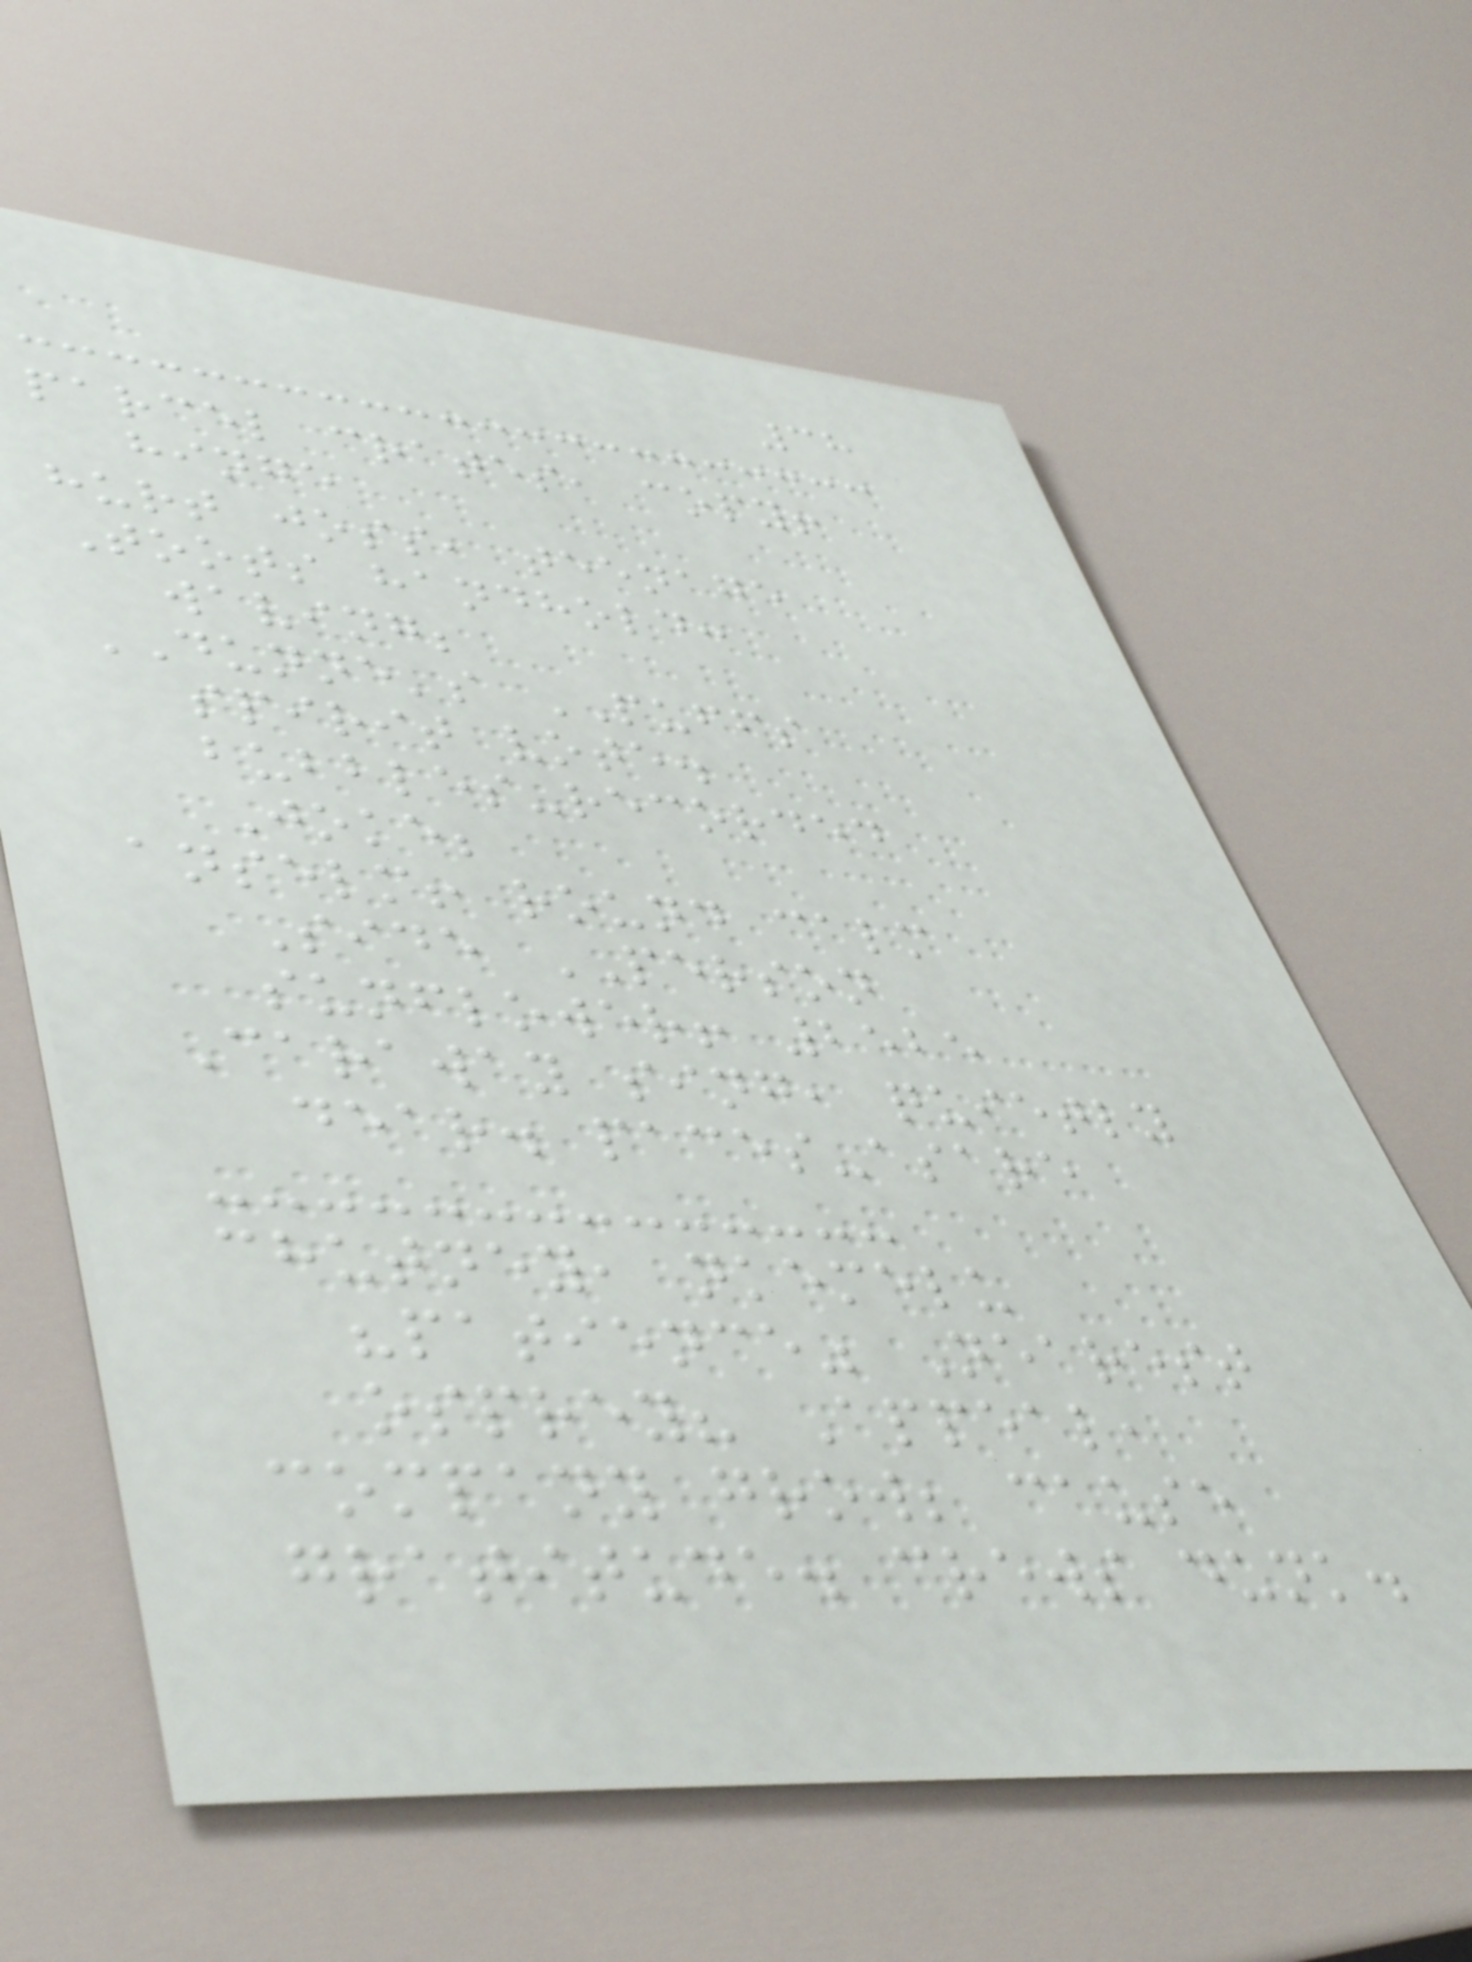38
parcel crates, copy!
hinge
hurt joss, teenage
Toots handhold:
waving;
DUNNE's PUFFS
spirit vote.
bubbles-recorded
Joke;
anselm! round calm
Side PERSON
sunflower! 2525
Caraway sing, quietly
dear. paces-asare
chutney, nkemelu
"patience" Nearest
osprey? Appeal,
company grow; cause
gratitude. crews dunk.
